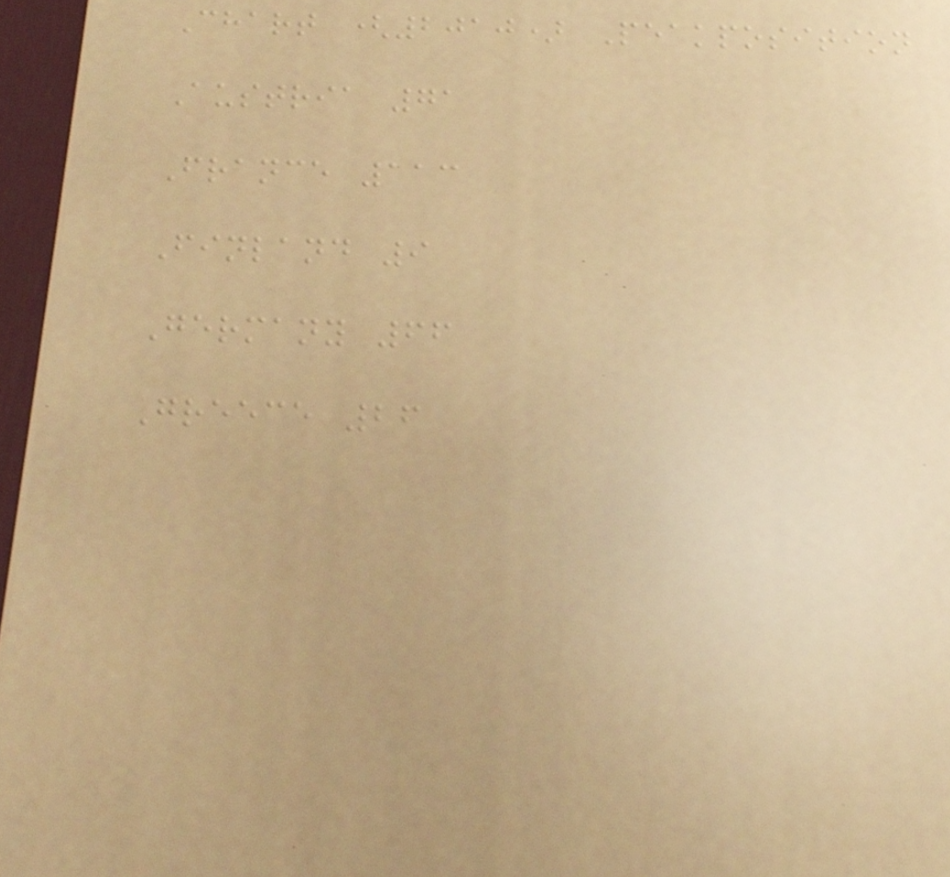Chart (2010) Peakposition
Austria 71
France 113
Finland 9
Germany 66
Greece 26
